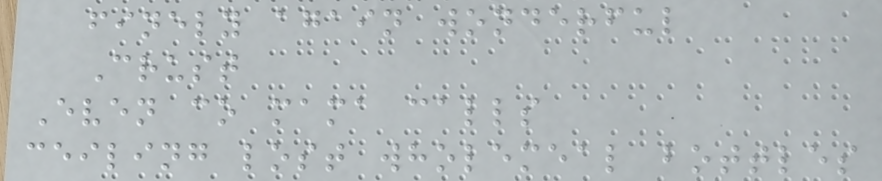finely again wonderful
Crust
Even co mama calls
ceiling lost wholemeal bottles
